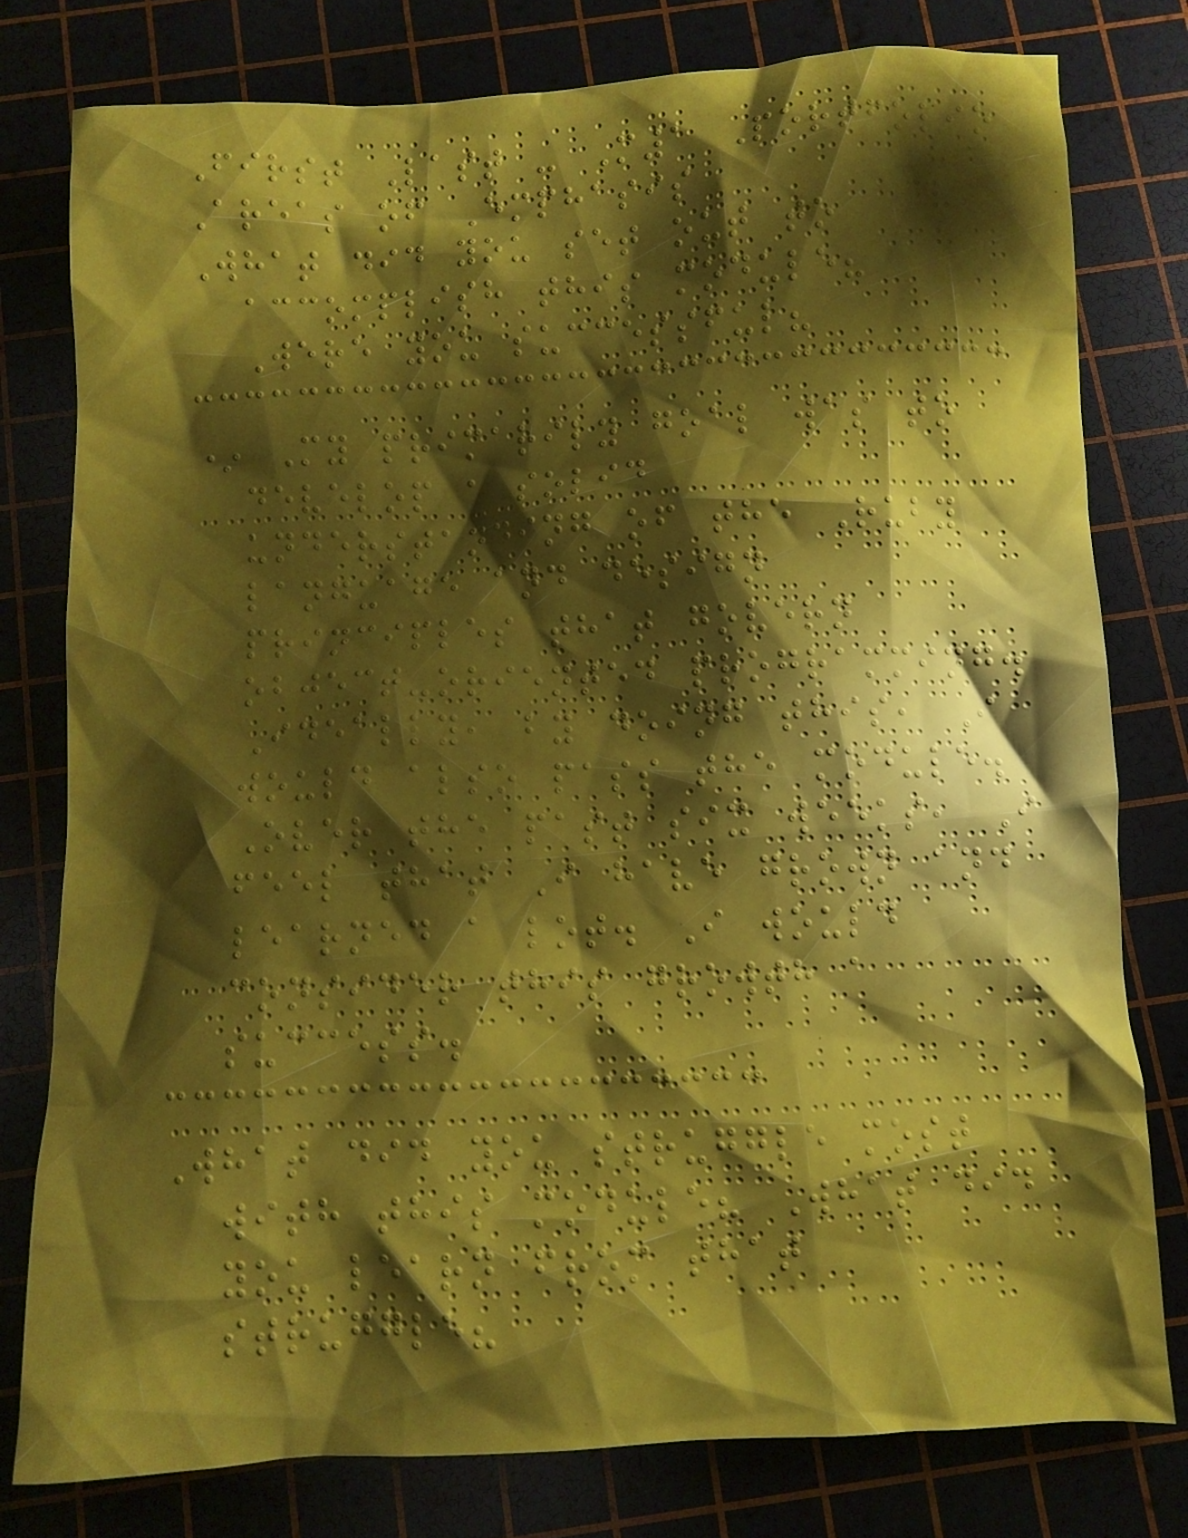First Last - M1 Portfolio
Areas of Emphasis
What did you set out to
accomplish this module?
Were you successful?
* My primarily goal was to
develop a solid
understanding of the Ruby
language and design
principles that govern
object-oriented programming.
Ideally, by doing this, I
would also pass the module.
Over the past six weeks, I
feel that I have grown and
learned a lot. I would
consider this growth a
success.
What did you struggle most
with this module? What did
you learn from that
struggle?
